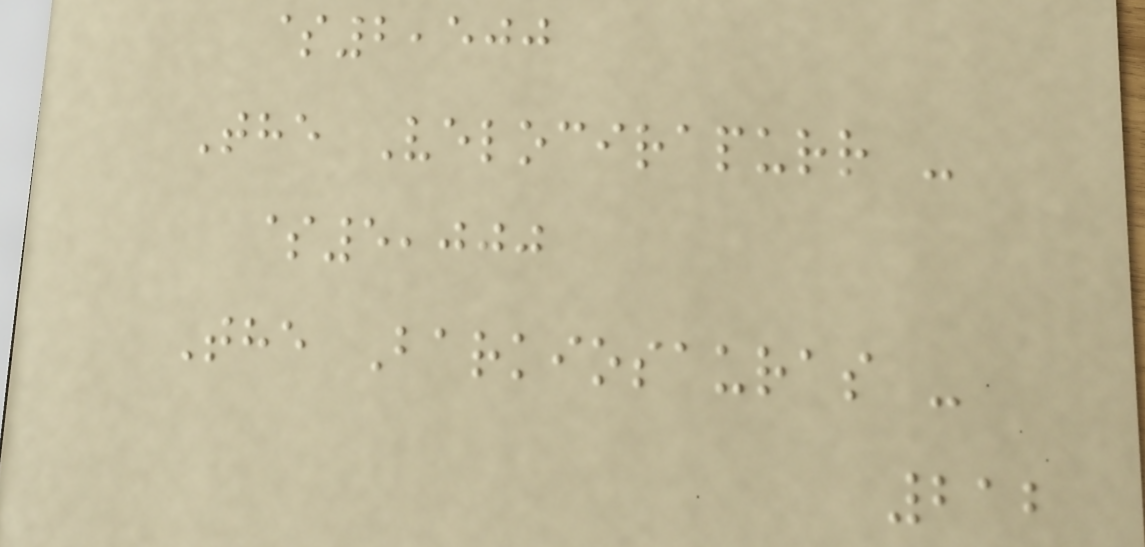$2,500
The Velocirapurr -
$5,000
The Barkiosauras -
212
